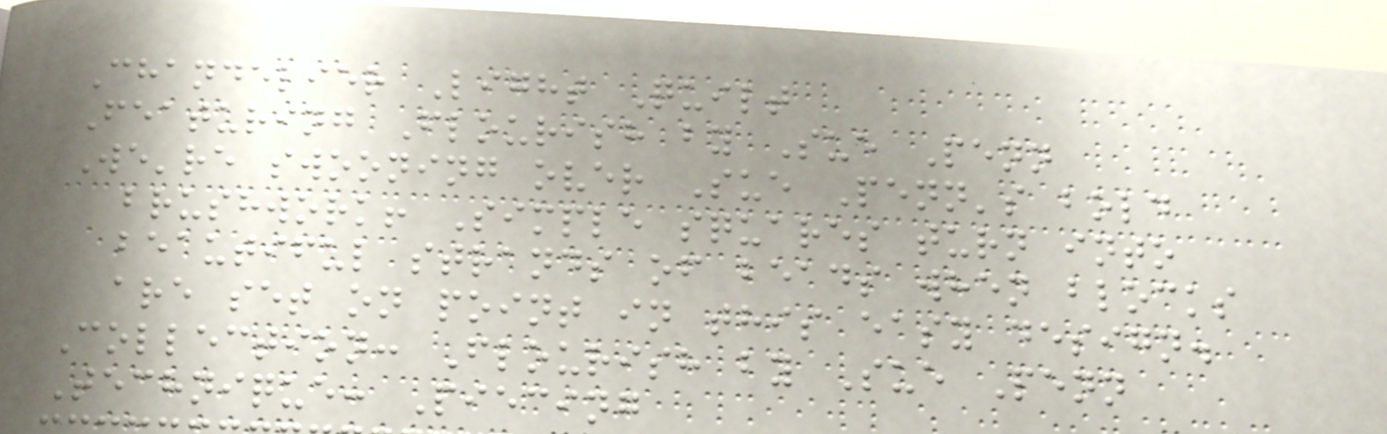Chandelier Light Quilt
Featuring Flourish by Sue Penn
We're swooning over Sue Penn's bold
brushwork! Simple squares turn into
beautiful strands of beads when blocks
are set on point in this easy design.
Collection: Flourish by Sue Penn
Technique: Piecing
